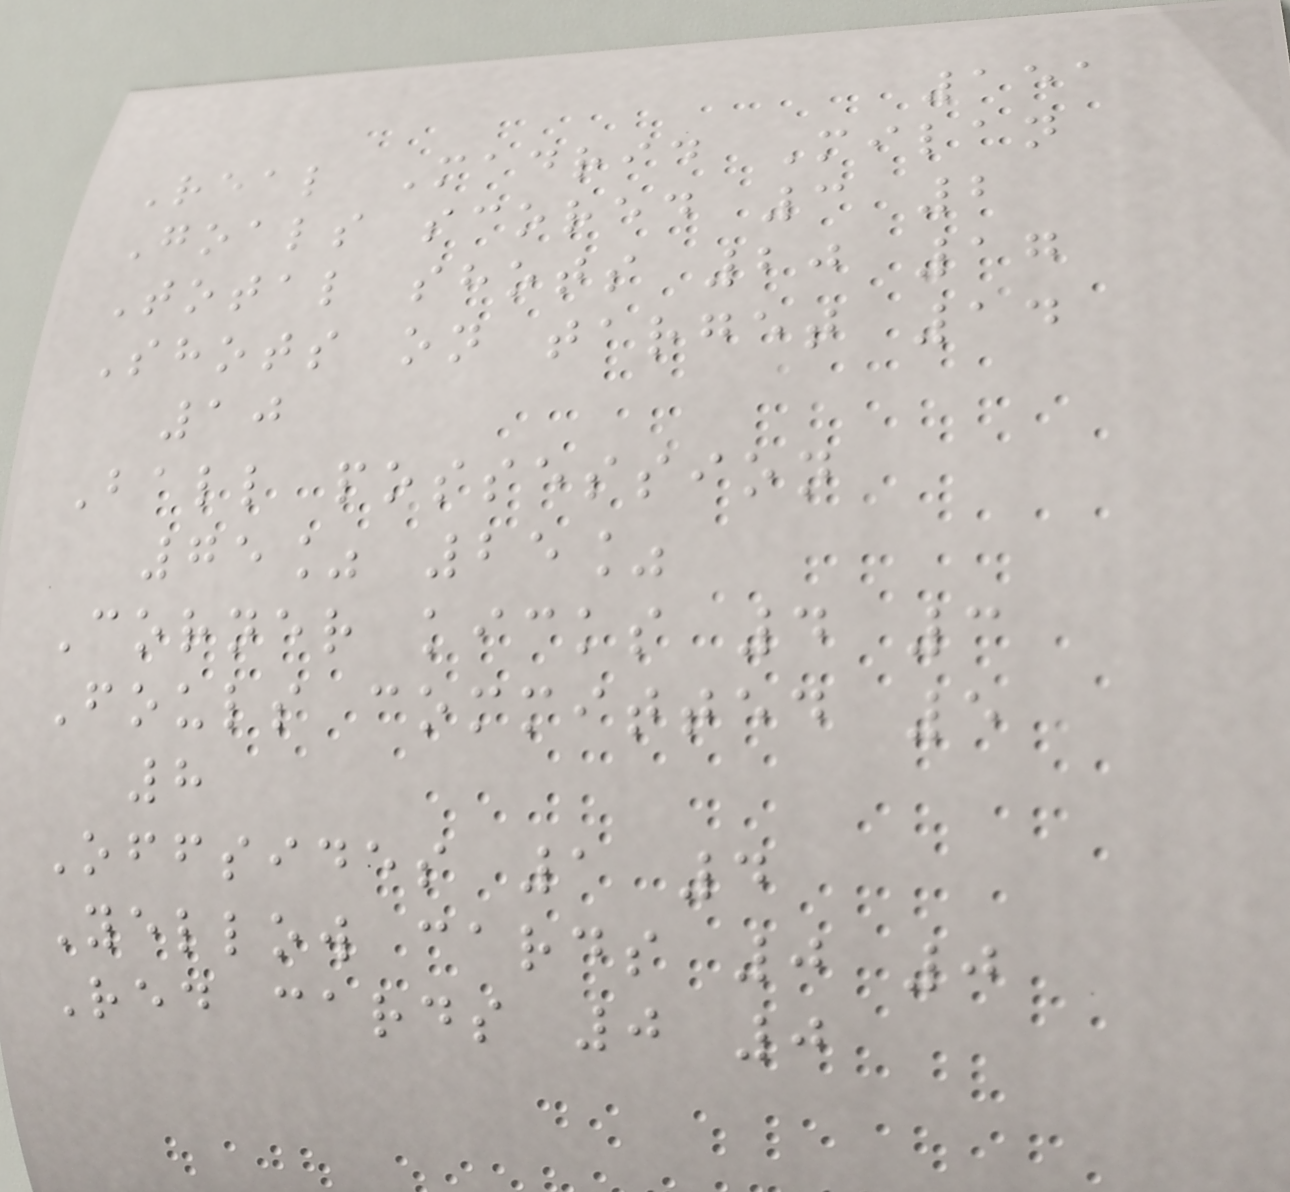151
Real Madrid Milan
Goals scored 3 2
Total shots 20 17
Shots on target 14
10
Ball possession
75% 25%
Corner kicks 4 3
Fouls committed 5
8
Offsides 1 4
Yellow cards 0 0
Red cards 0 0
